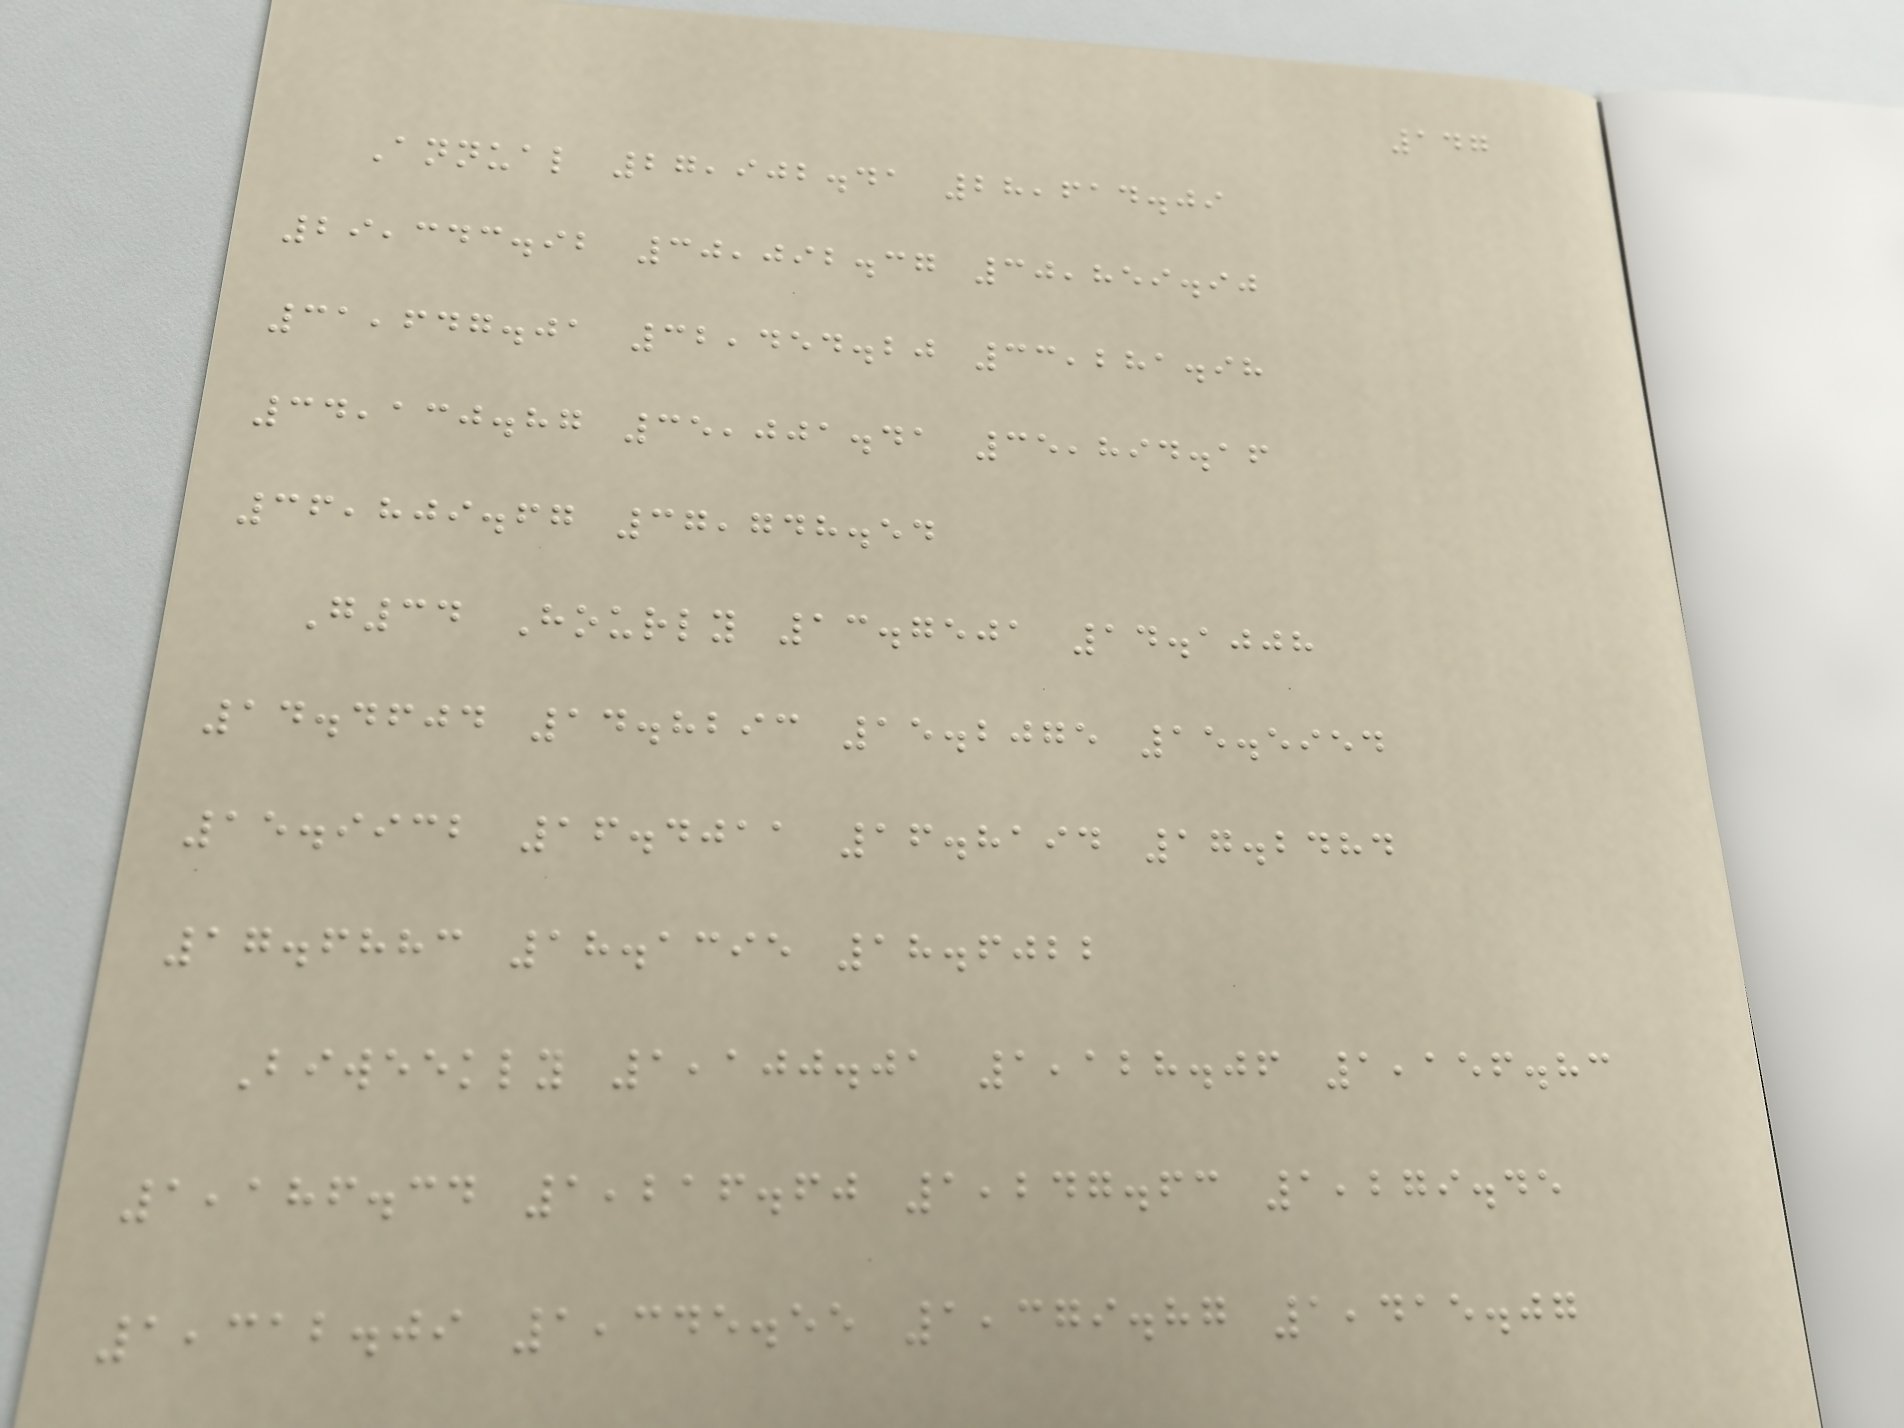147
Annual 27,902.41 28,614.09
29,343.92 30,092.37 30,859.90
31,647.01 32,454.20 33,281.98
34,130.87 35,001.41 35,894.16
36,809.67 37,748.54
G34 Hourly 13.7501 14.1008
14.4604 14.8293 15.2075 15.5954
15.9932 16.4011 16.8194 17.2484
17.6883 18.1395 18.6022
Biweekly 1,100.01 1,128.06 1,156.83
1,186.34 1,216.60 1,247.63 1,279.45
1,312.09 1,345.55 1,379.87 1,415.07
